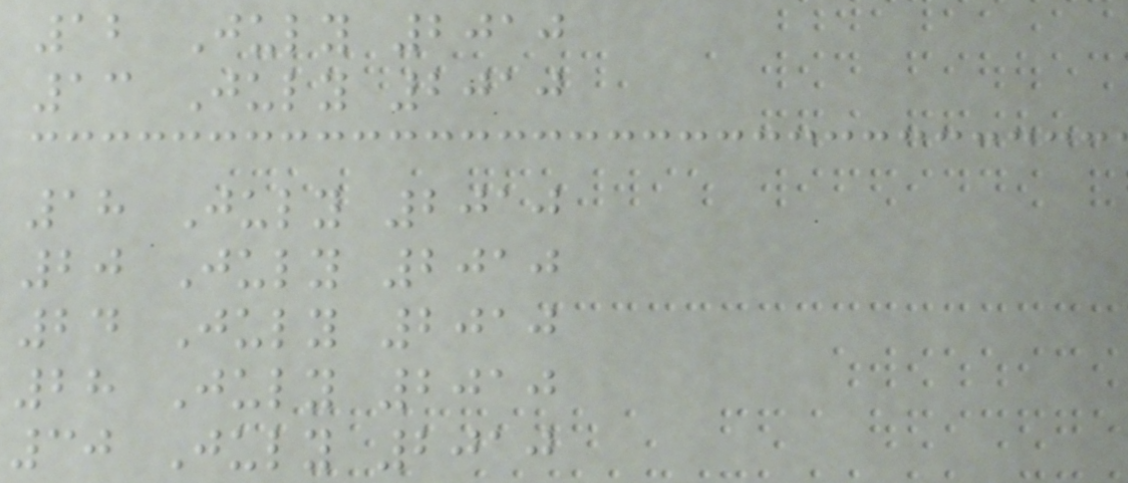12 July 2010
13 July 2010
18 July 2010
20 July 2010
24 July 2010
28 July 2010
30 July 2010
